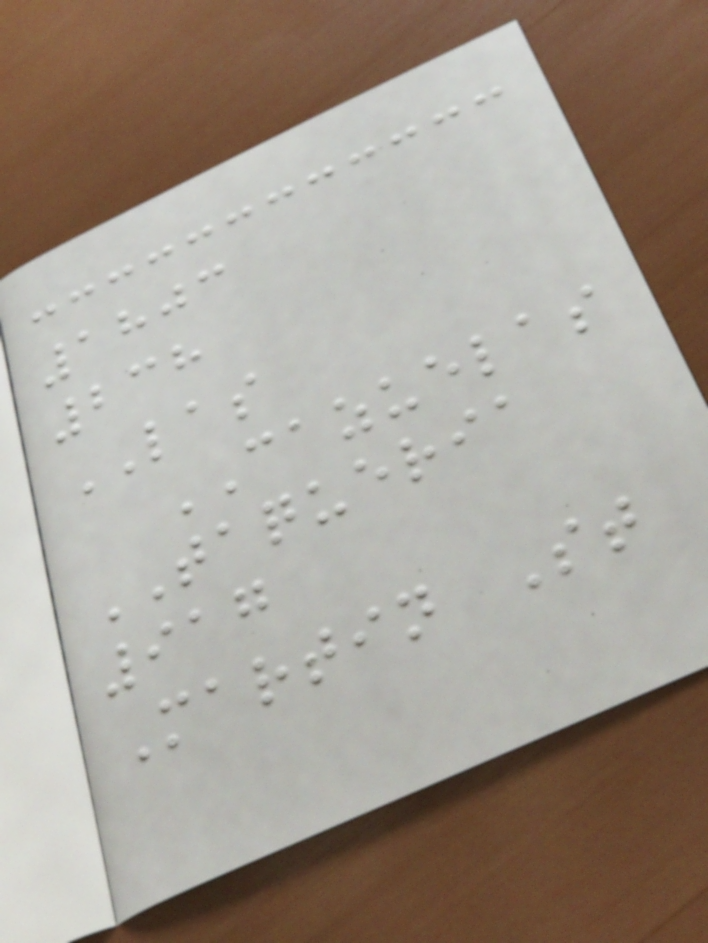1803
238
LAS
CAZUELAS
TAQUERIA
917
Martin St
